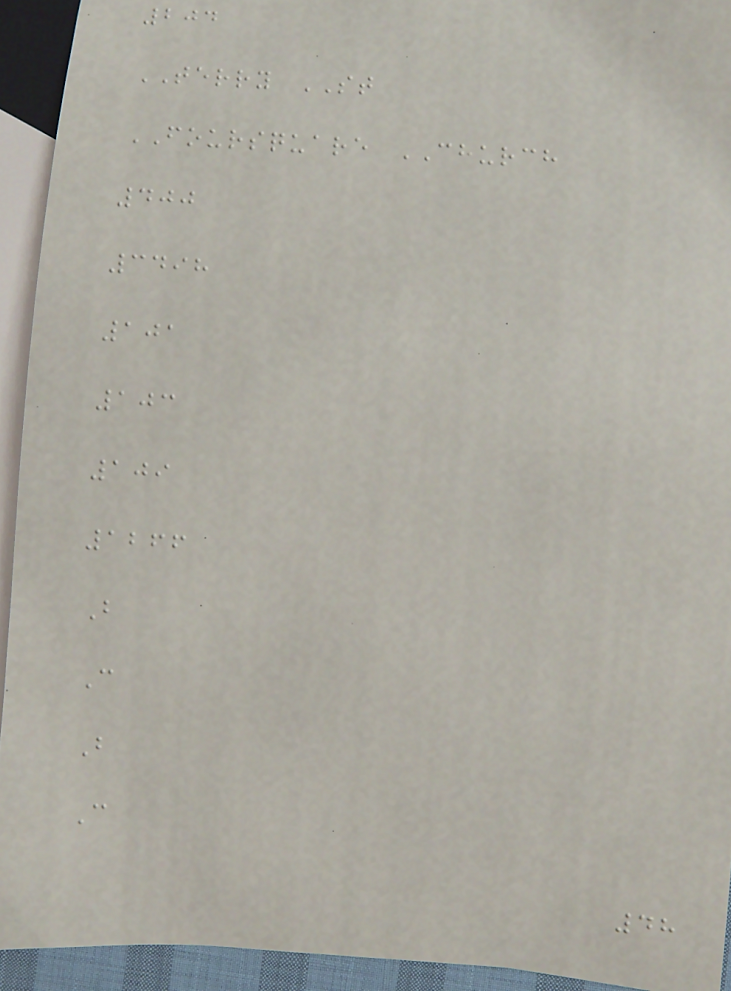204
TERRY ST
FOURSQUARE CHURCH
400
3498
101
103
109
1266
B
C
B
C
48
